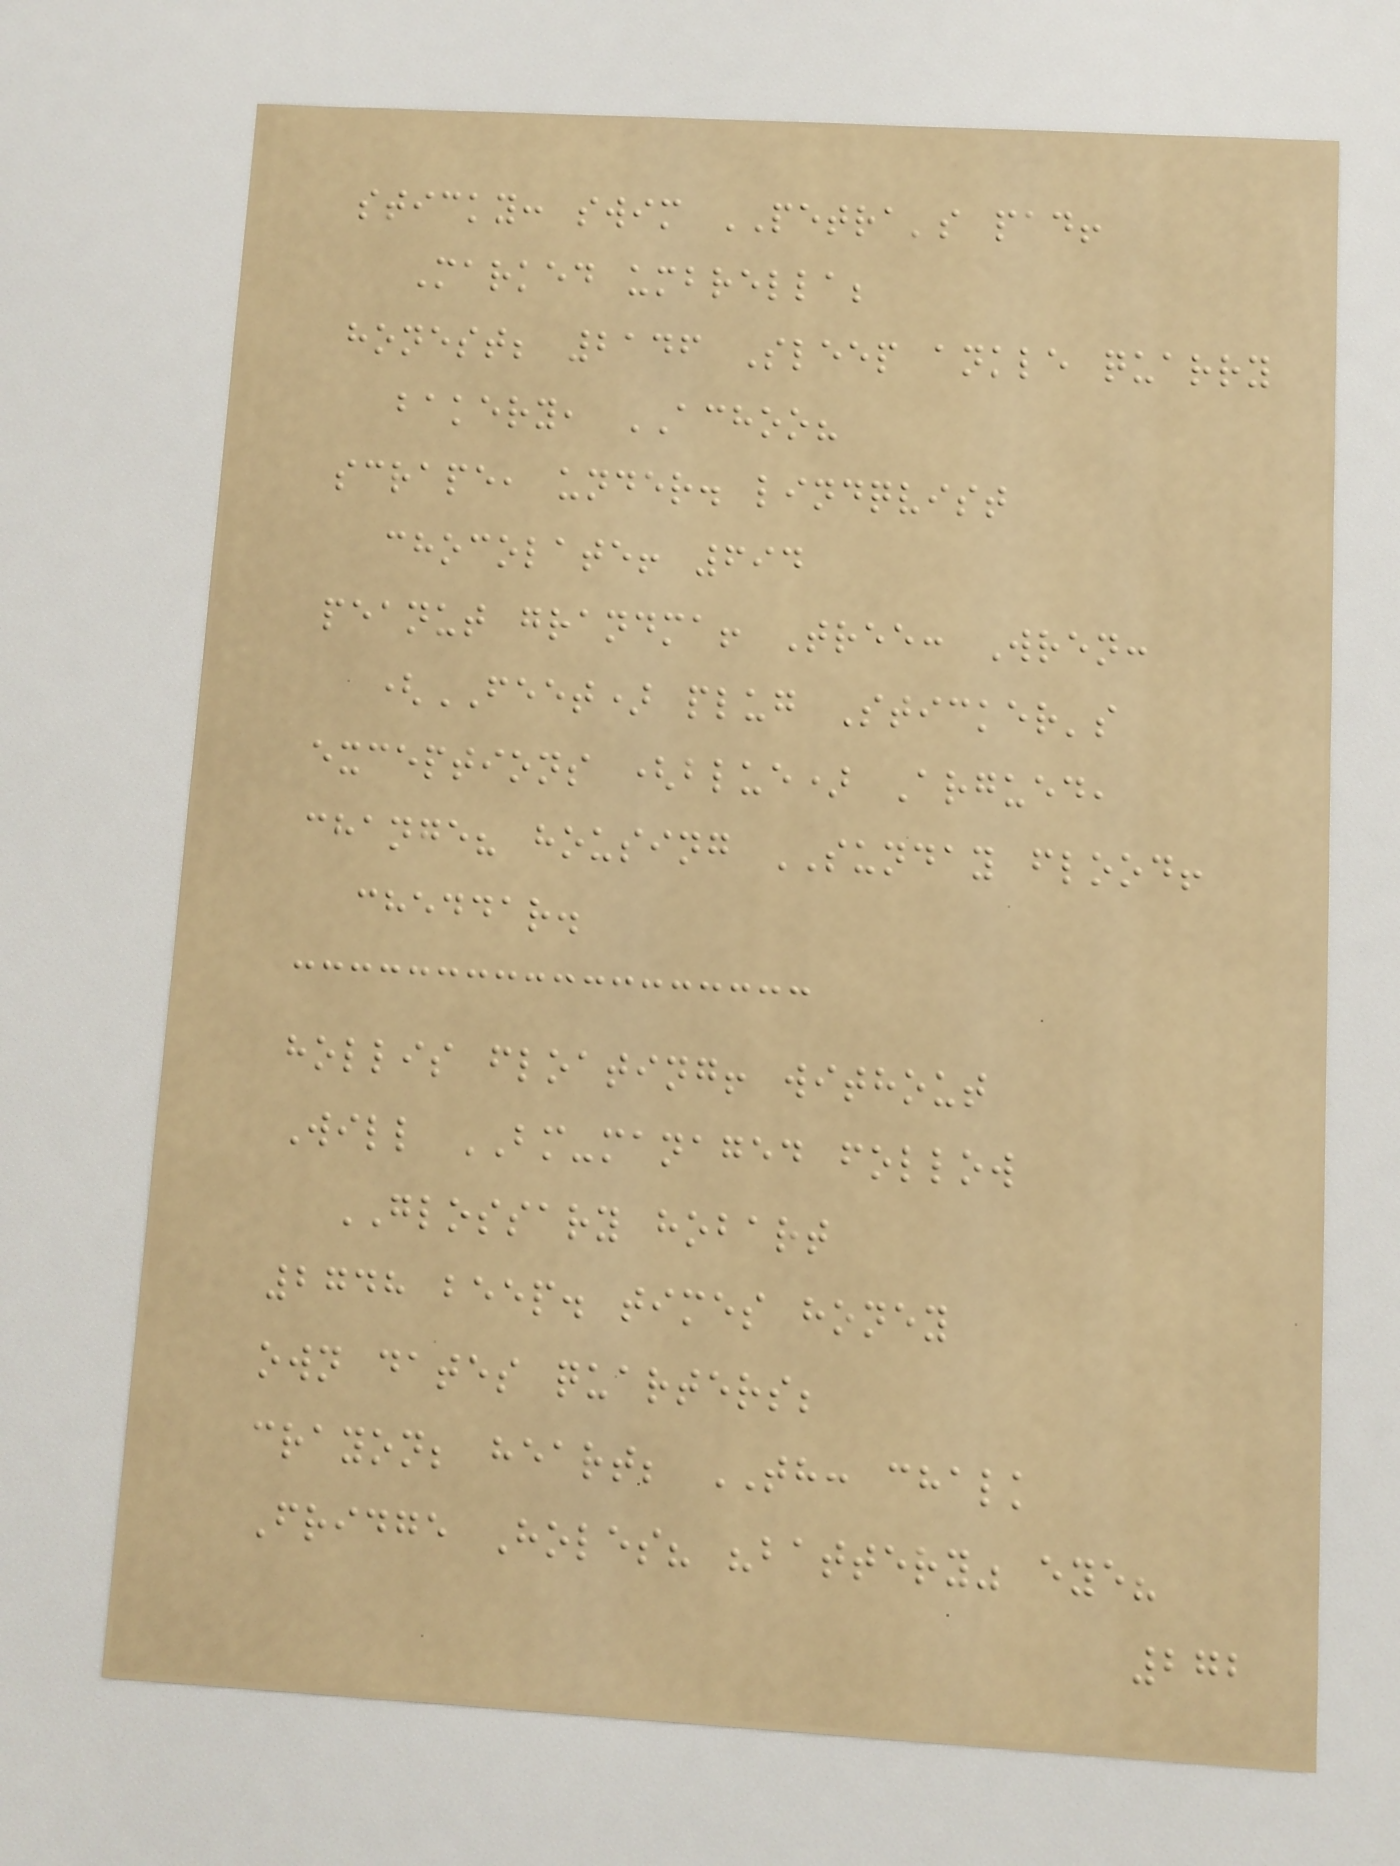sticky: swim PETRA's pad!
Marked umbrella;
honest; 2146 Sleep ankle quarry
bakery, ACHOO?
scrape, under. lindqvist
chocolate! 694
peanut grandma! Tree: Wren:
(FEET) plug Sticker's
exceptions (blue) Argued,
change? housing SUNDAY flood!
cheddar.
hollis floating! without
Will BM-managed follow
GLOSSARY hobart
2748 beep. times honey
own dates quarters;
crayon; heart; TH: chalk
Fridge Holes? "battery" eye?
272
